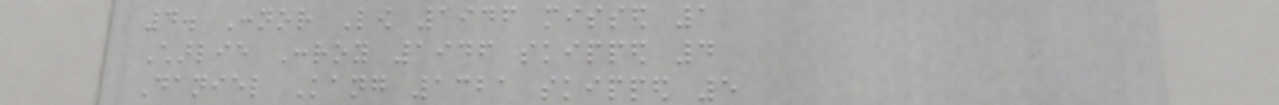4. Connor Low 1946 missed 1
Charlie Conroy 1946 skipped 4
Daniel Kang 1321 skipped 5
